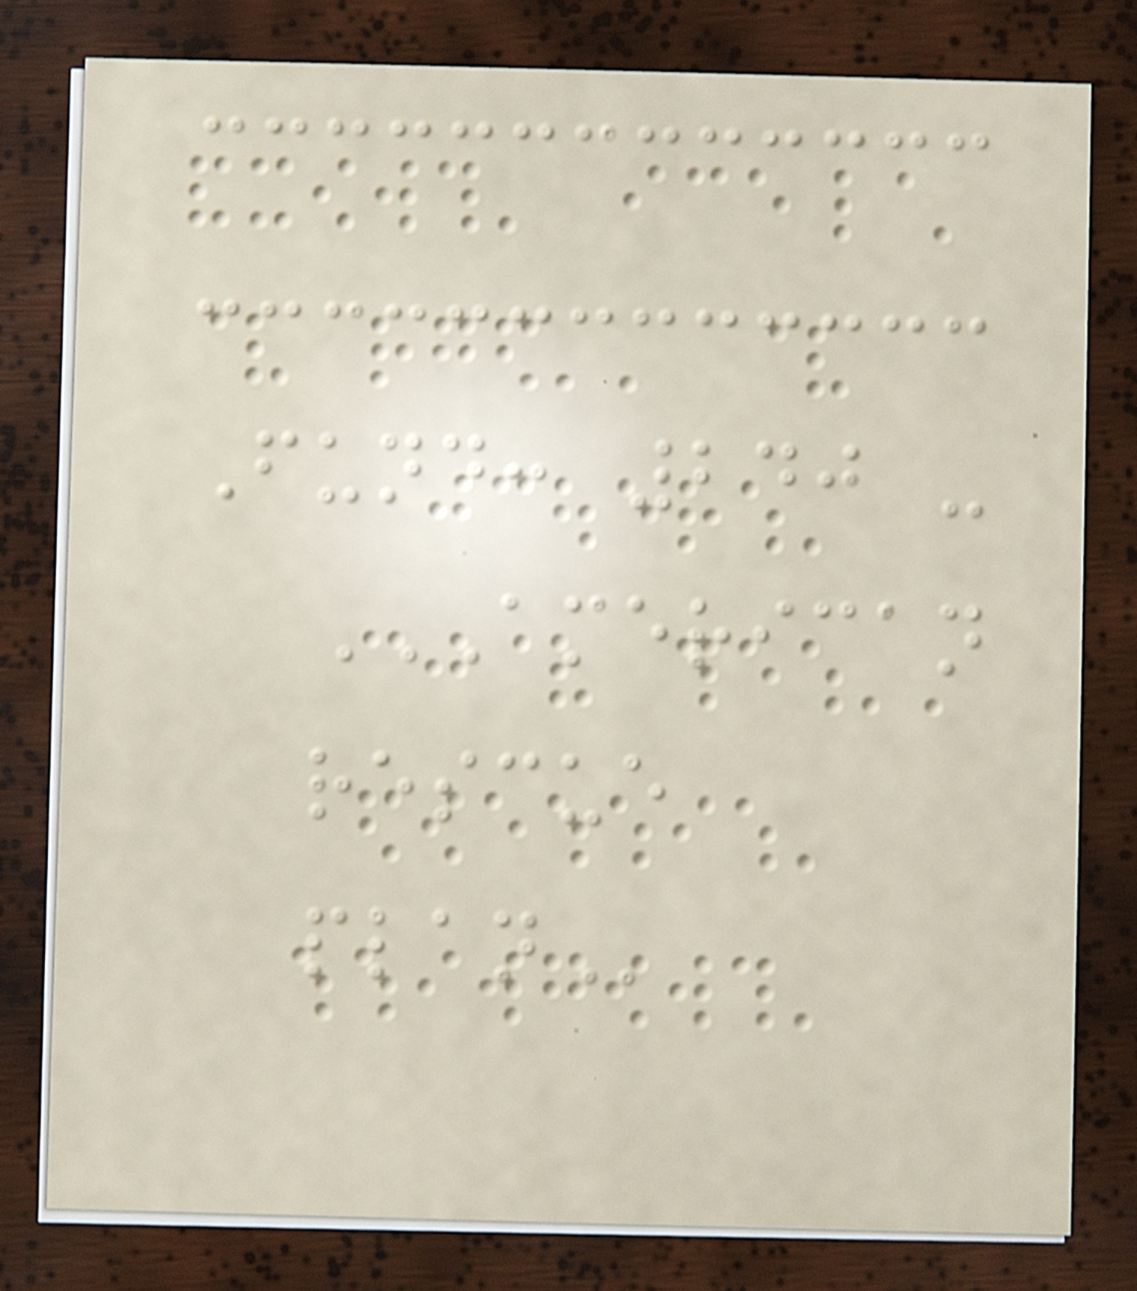Fund: 240 -
AMERICAN
RESCUE
PLAN
